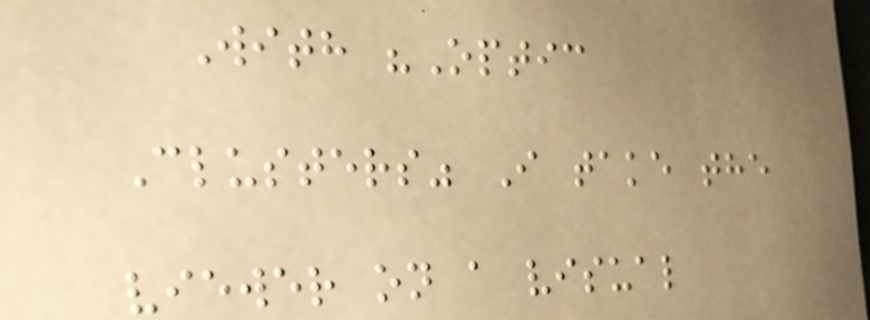With "Optic
Clusters" I take the
viewer on a visual
